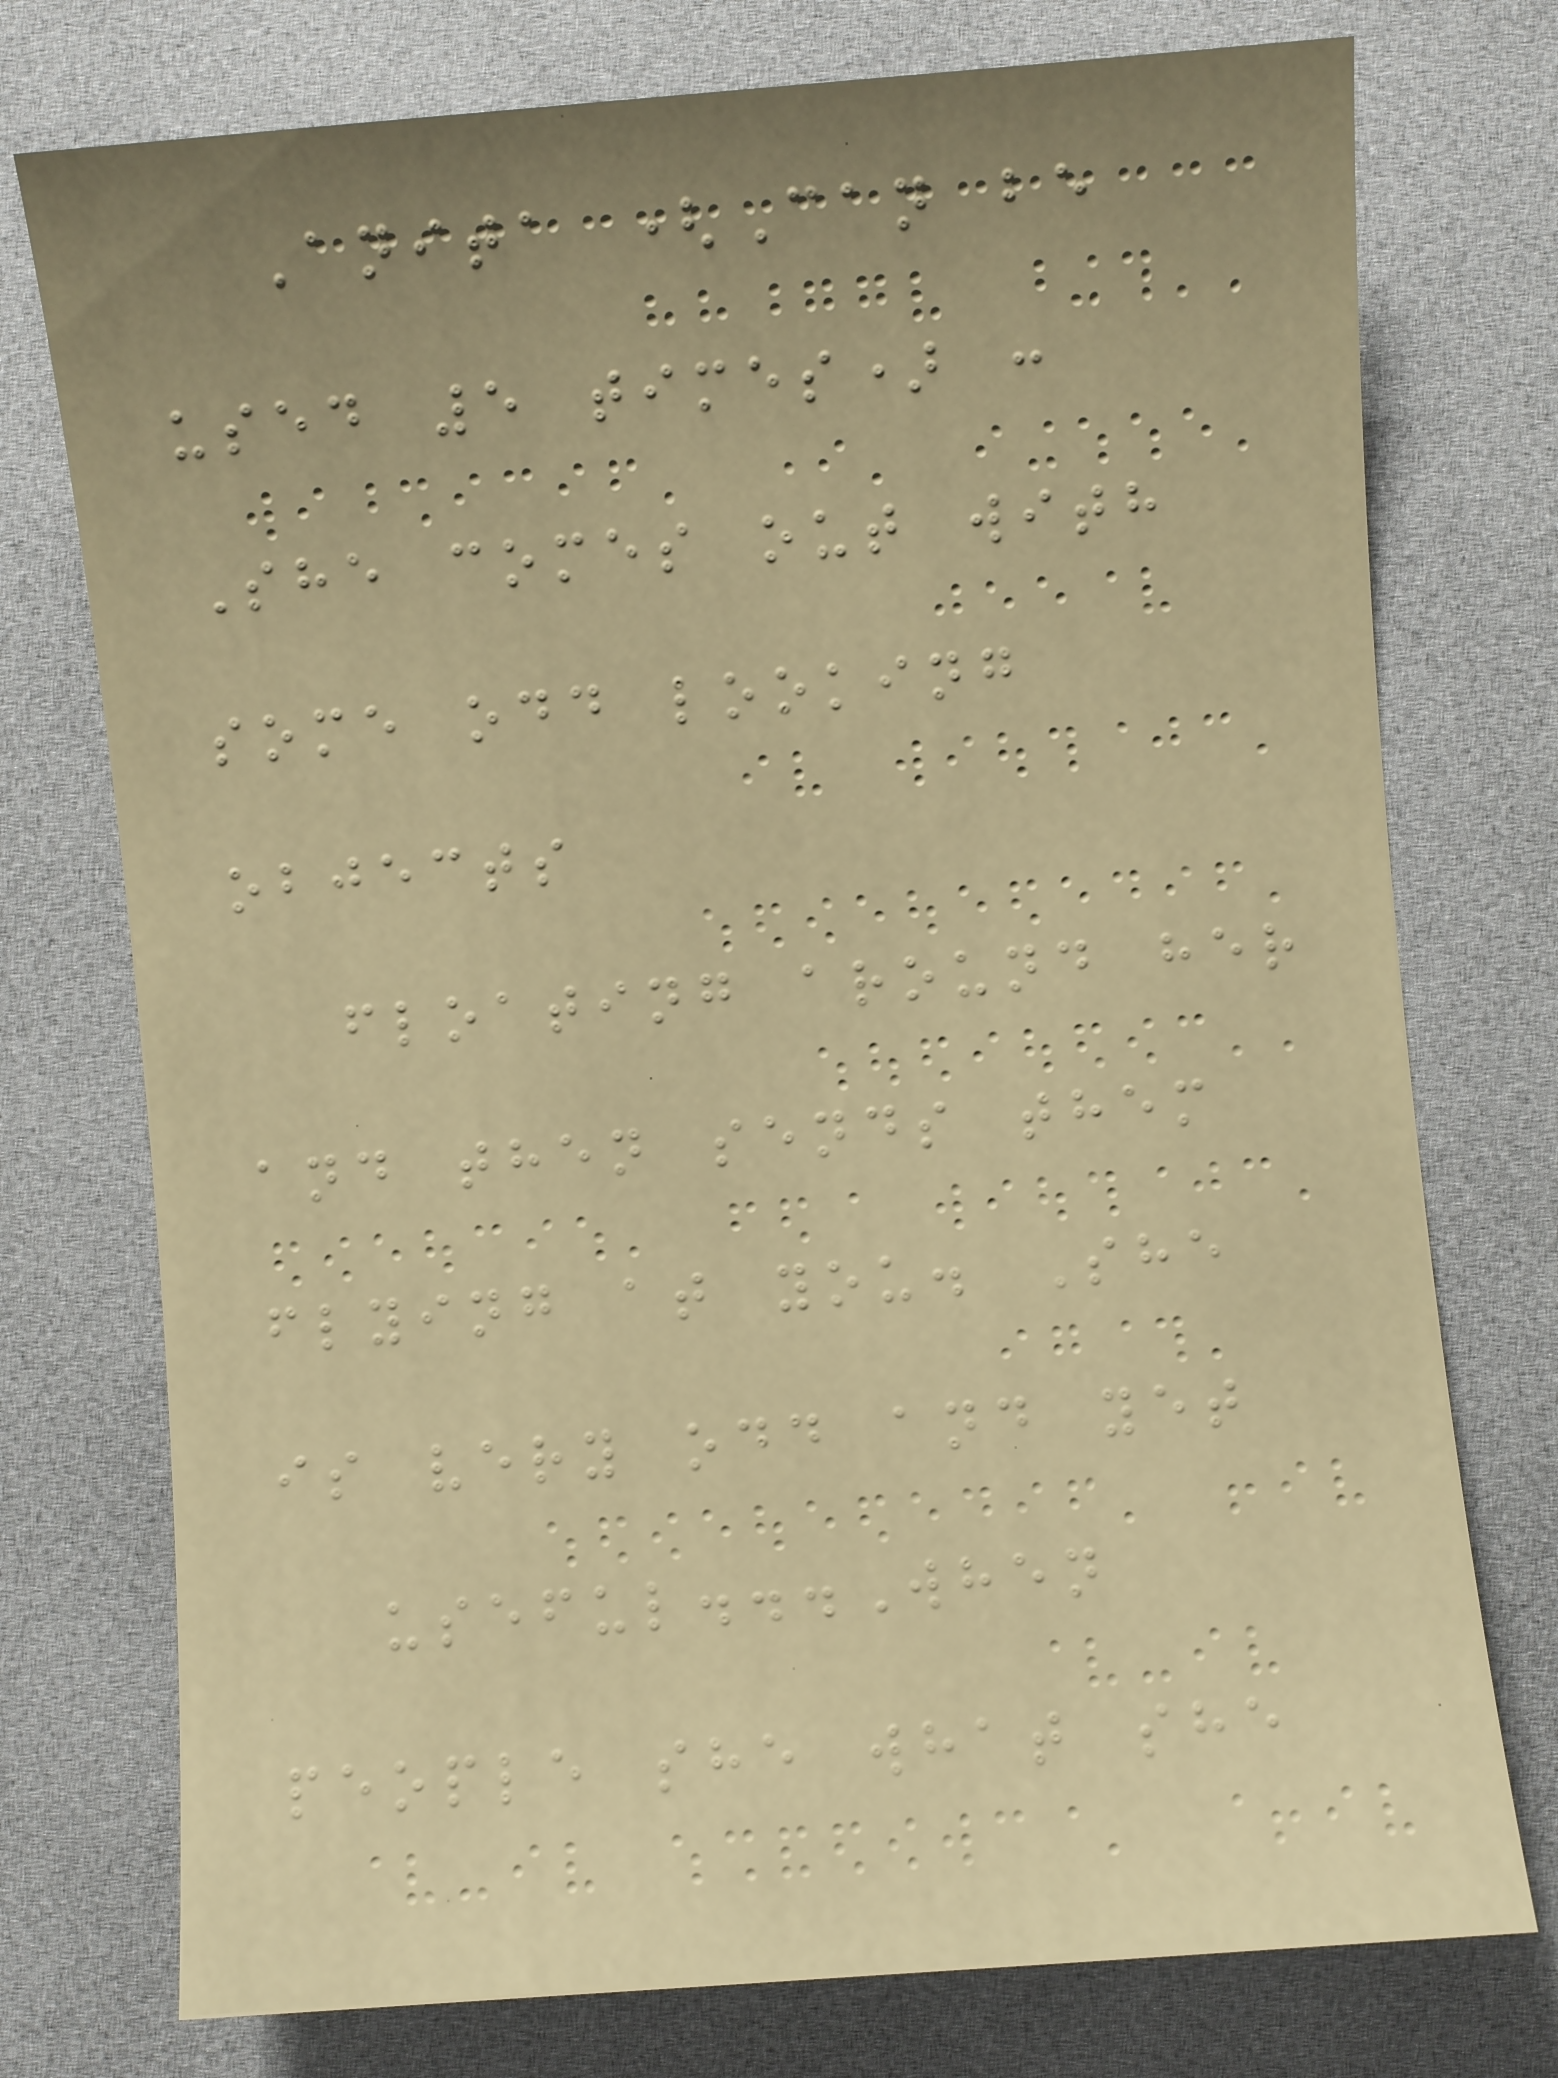Anita (Can be
used 5 times) :
She comes out with
some odd looking
objects
floating around her
and then sends them
flying at you. She
is very odd and yet
useful...When
people she what she
